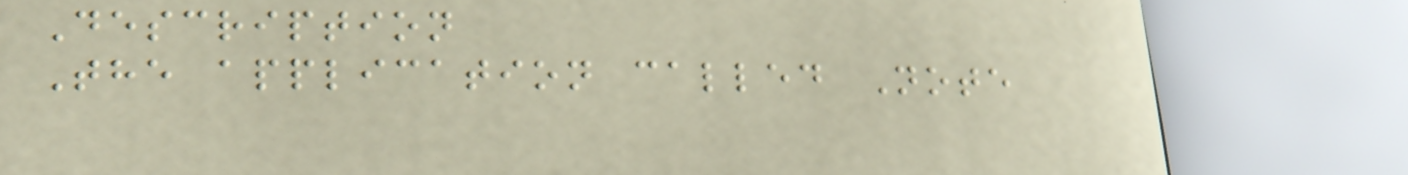Description
The application called Note
